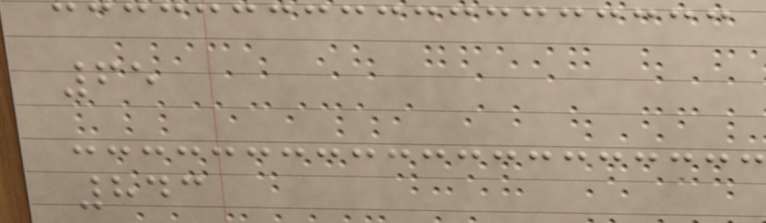65
843
